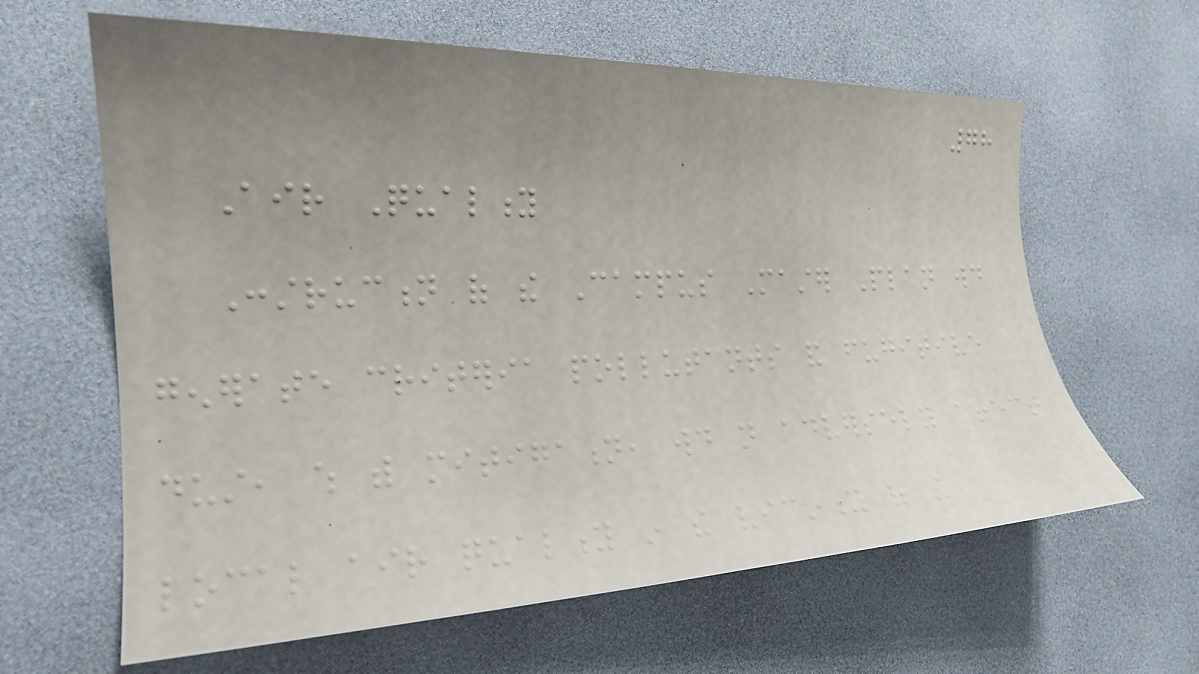78
Air Quality
Construction of the Campus Master Plan would
generate criteria pollutants and fugitive
dust, which with mitigation, would not adversely affect
local air quality in the vicinity of the
